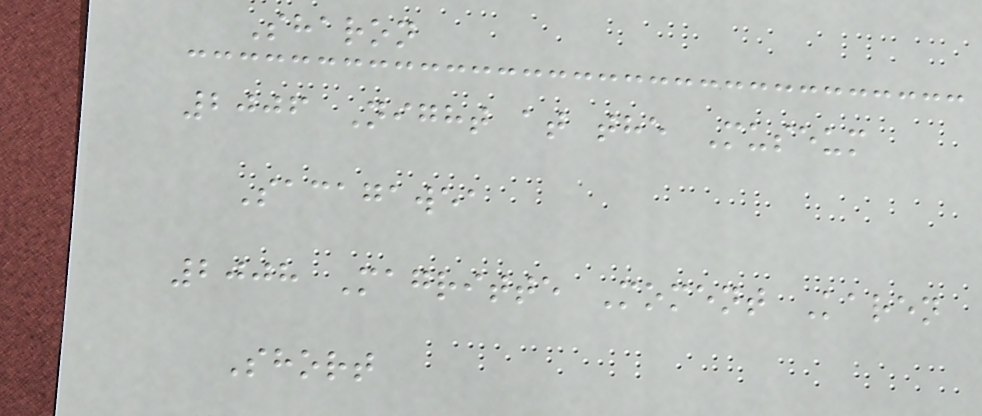Sharon
2006 Night at the Museum
Sacagawea
2008 Magritte Moment Karen
Short
